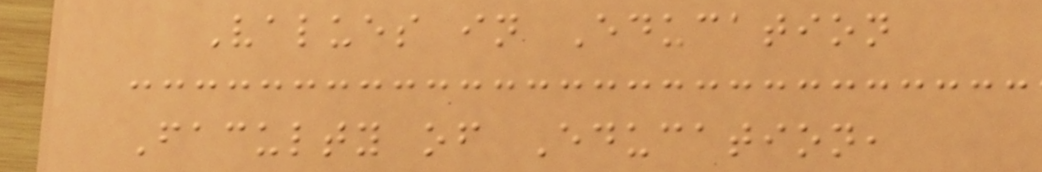Values in Education
Faculty of Education,
